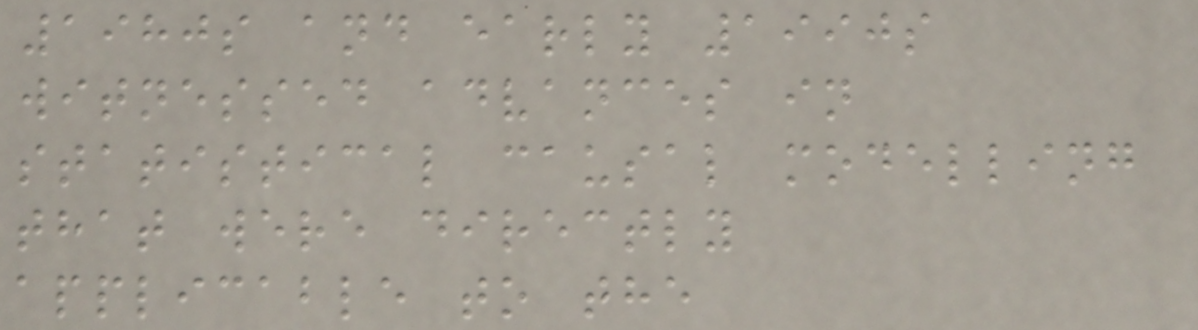1980s and early 1990s
witnessed advances in
statistical causal modelling
that were directly
applicable to the
